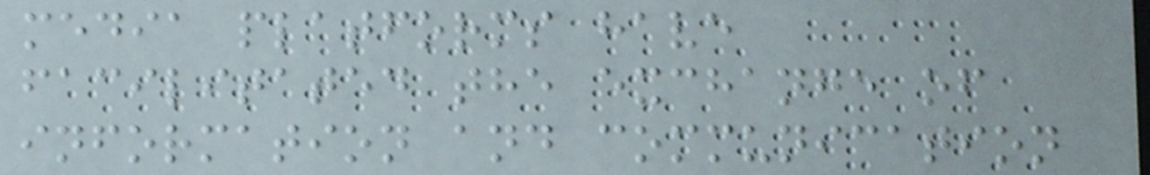media platforms have
facilitated the exchange of
information and communication
